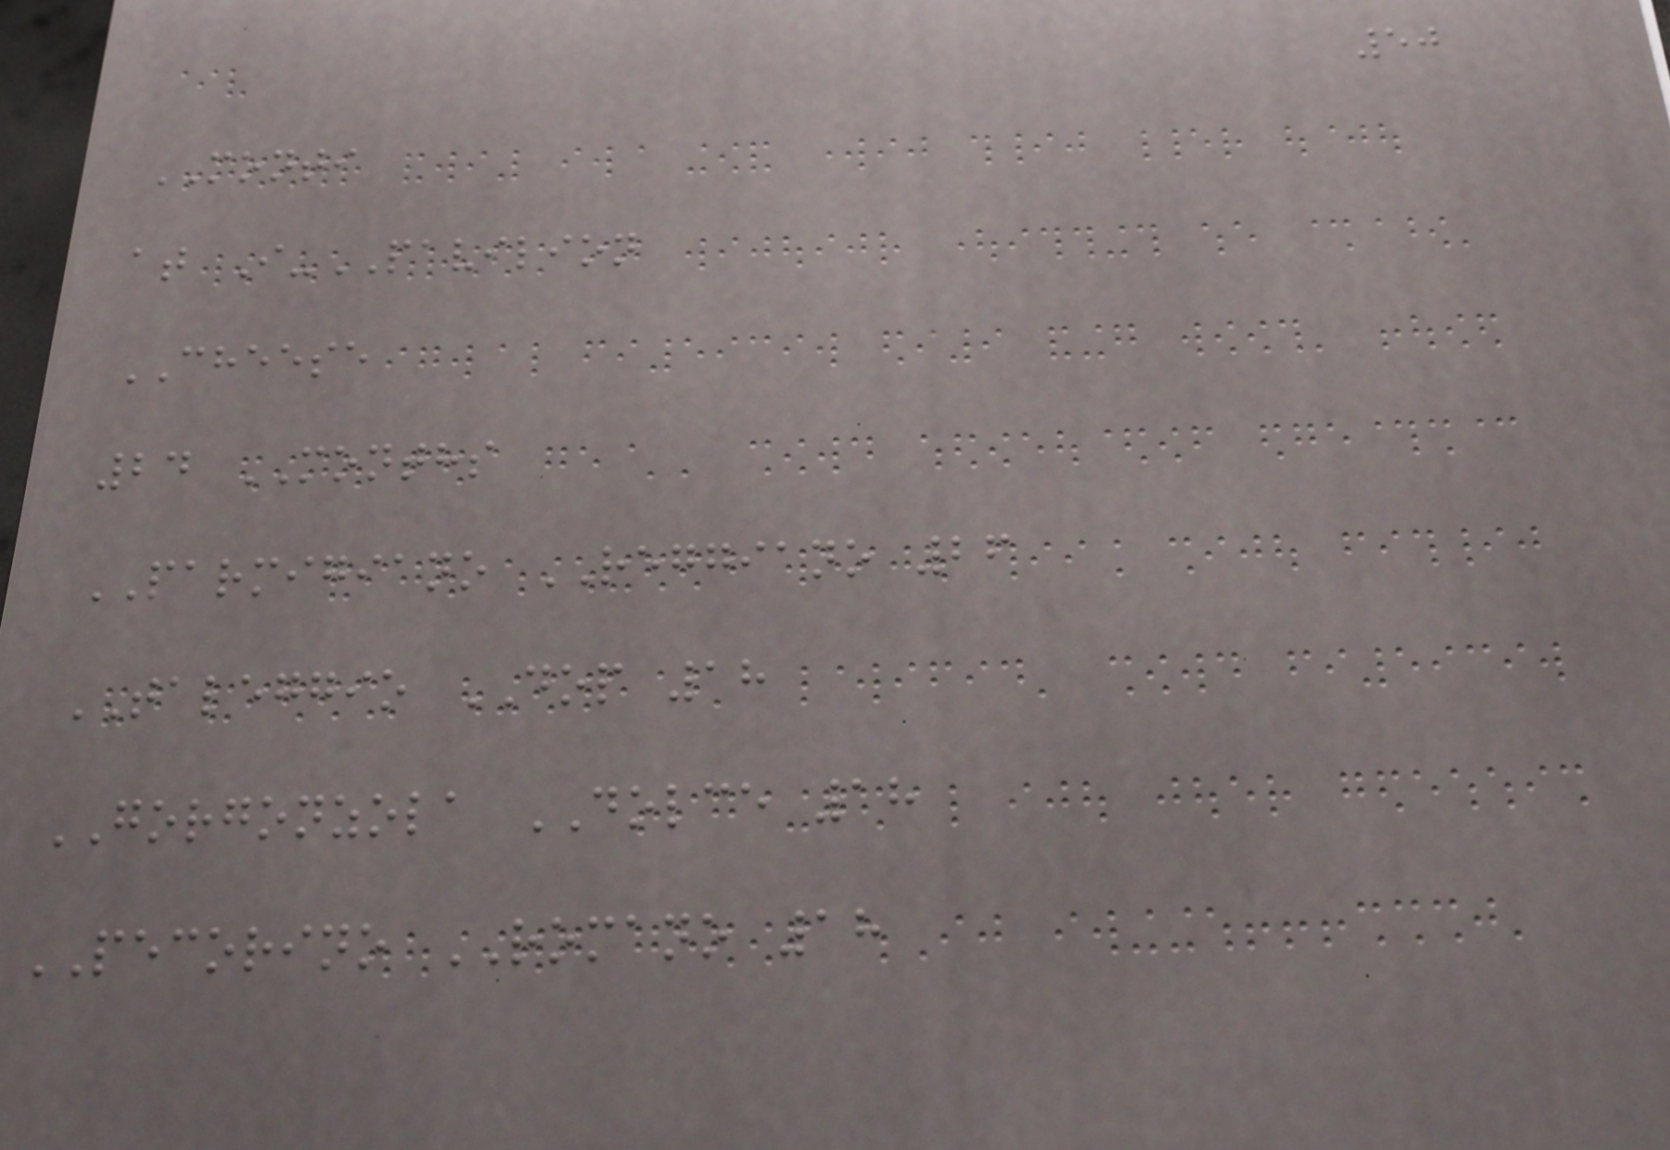50
MONTI
at I-PAVILION
CHEESE
24 MONTHS
PARMIGIANO REGGIANO 26
TALEGGIO DOP 18
GORGONZOLA DOLCE 18
PECORINO ROMANO 18
